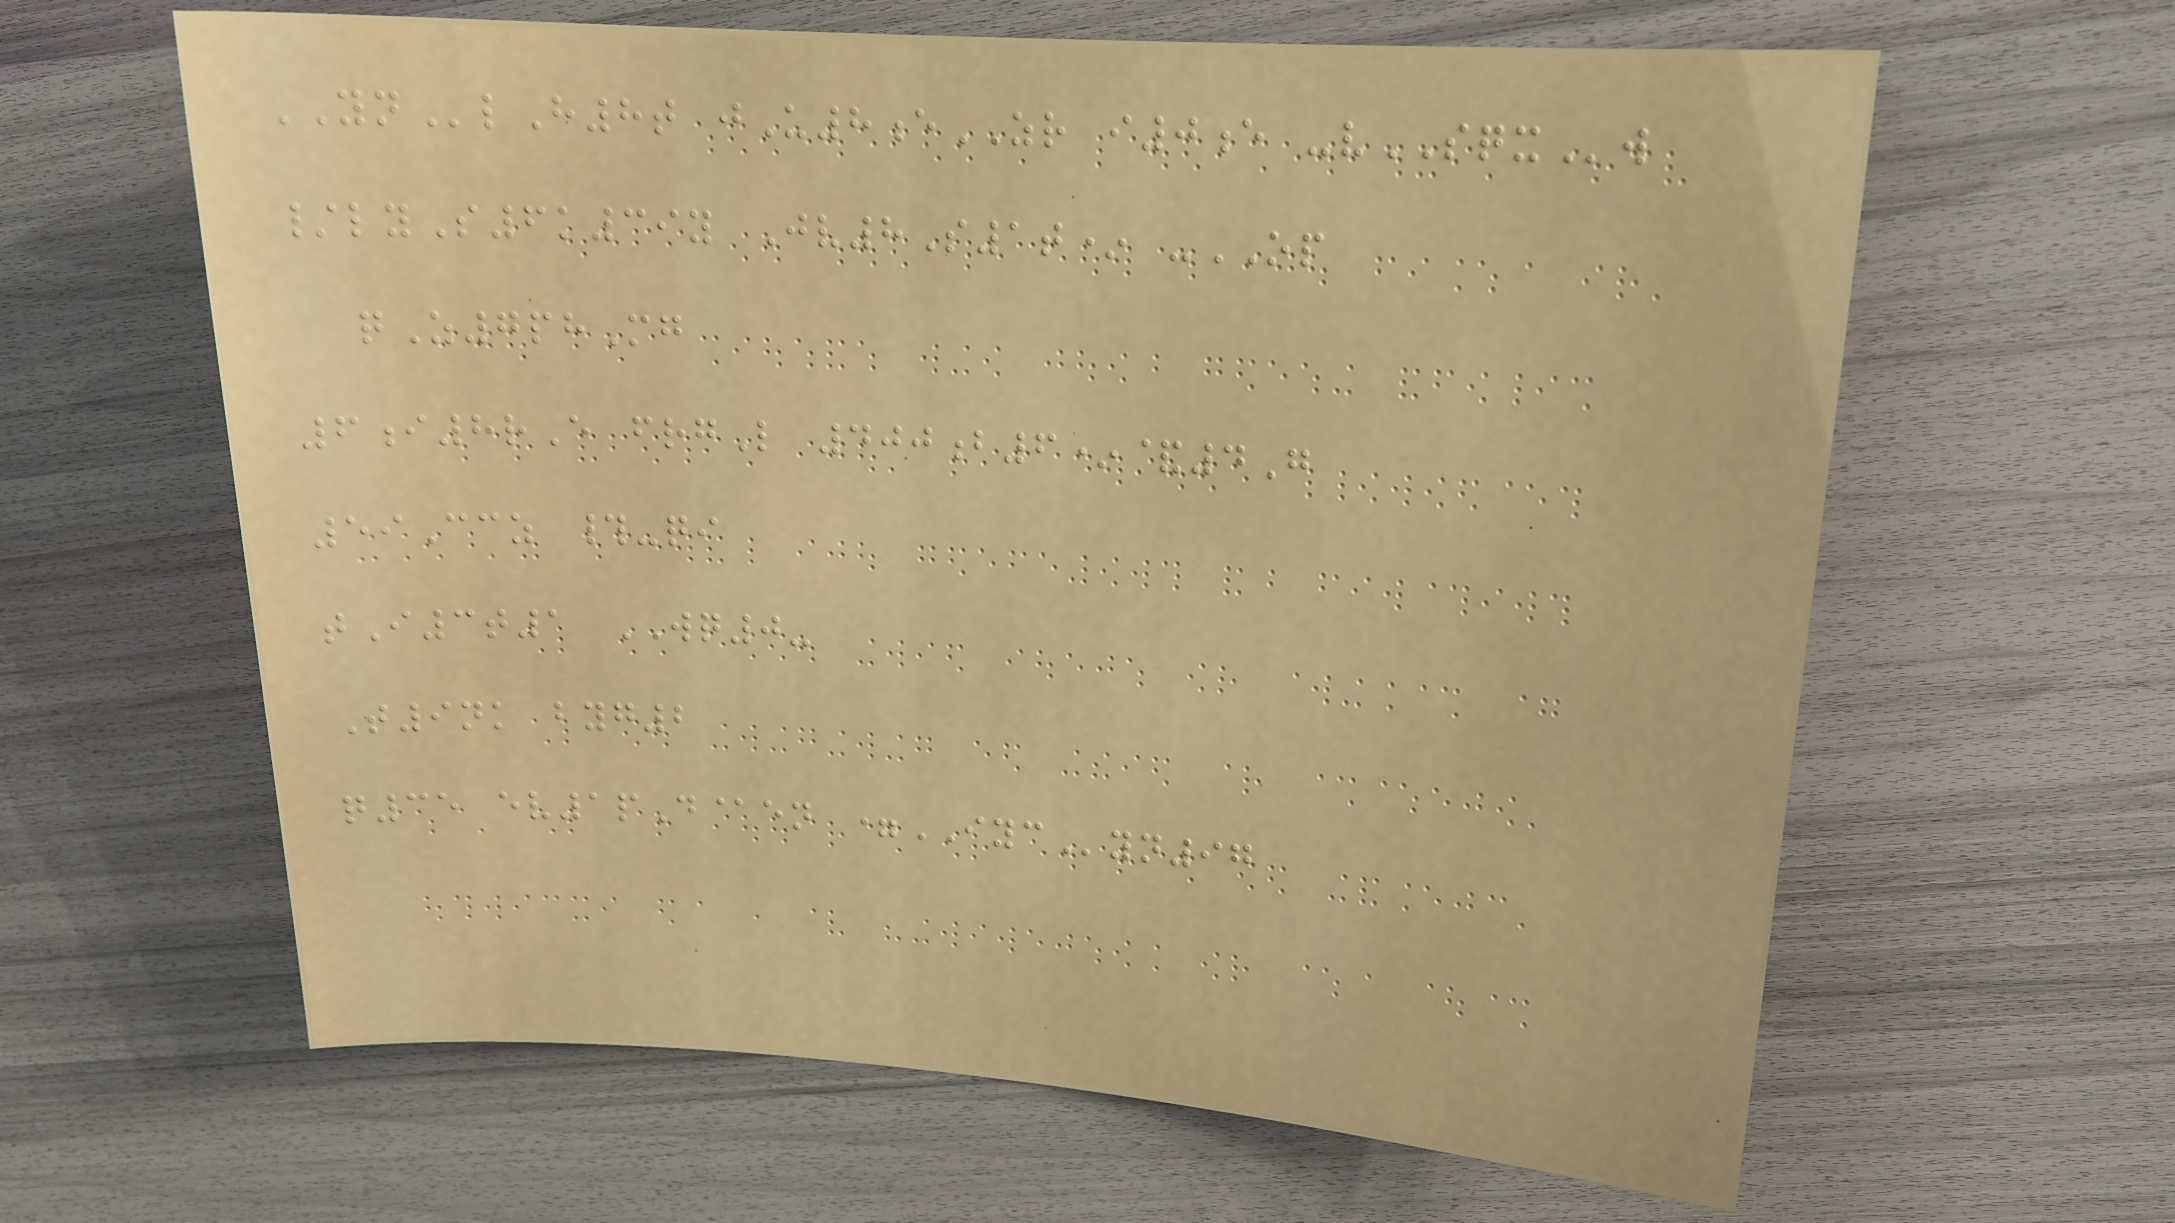YNlH8t jU8eZR i0e -vSQXw
/lyS6k39y Jv8S1t* -OP
qZ7phMg
6i8rE frgL 400b6*&4G
59Ccz #-qi
tI3t1 WQ0-
T9nk byg2
q35 ev1pD@en =IYCyn97
